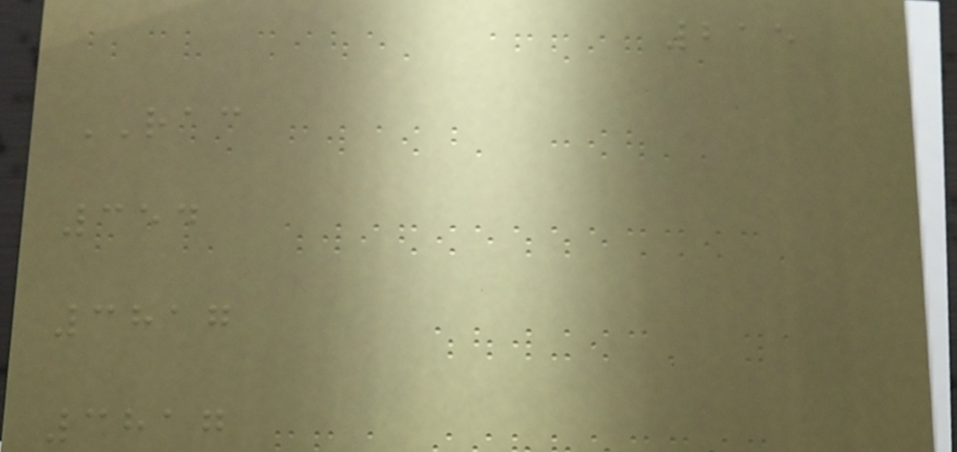215
RAC
354
3817
3817
